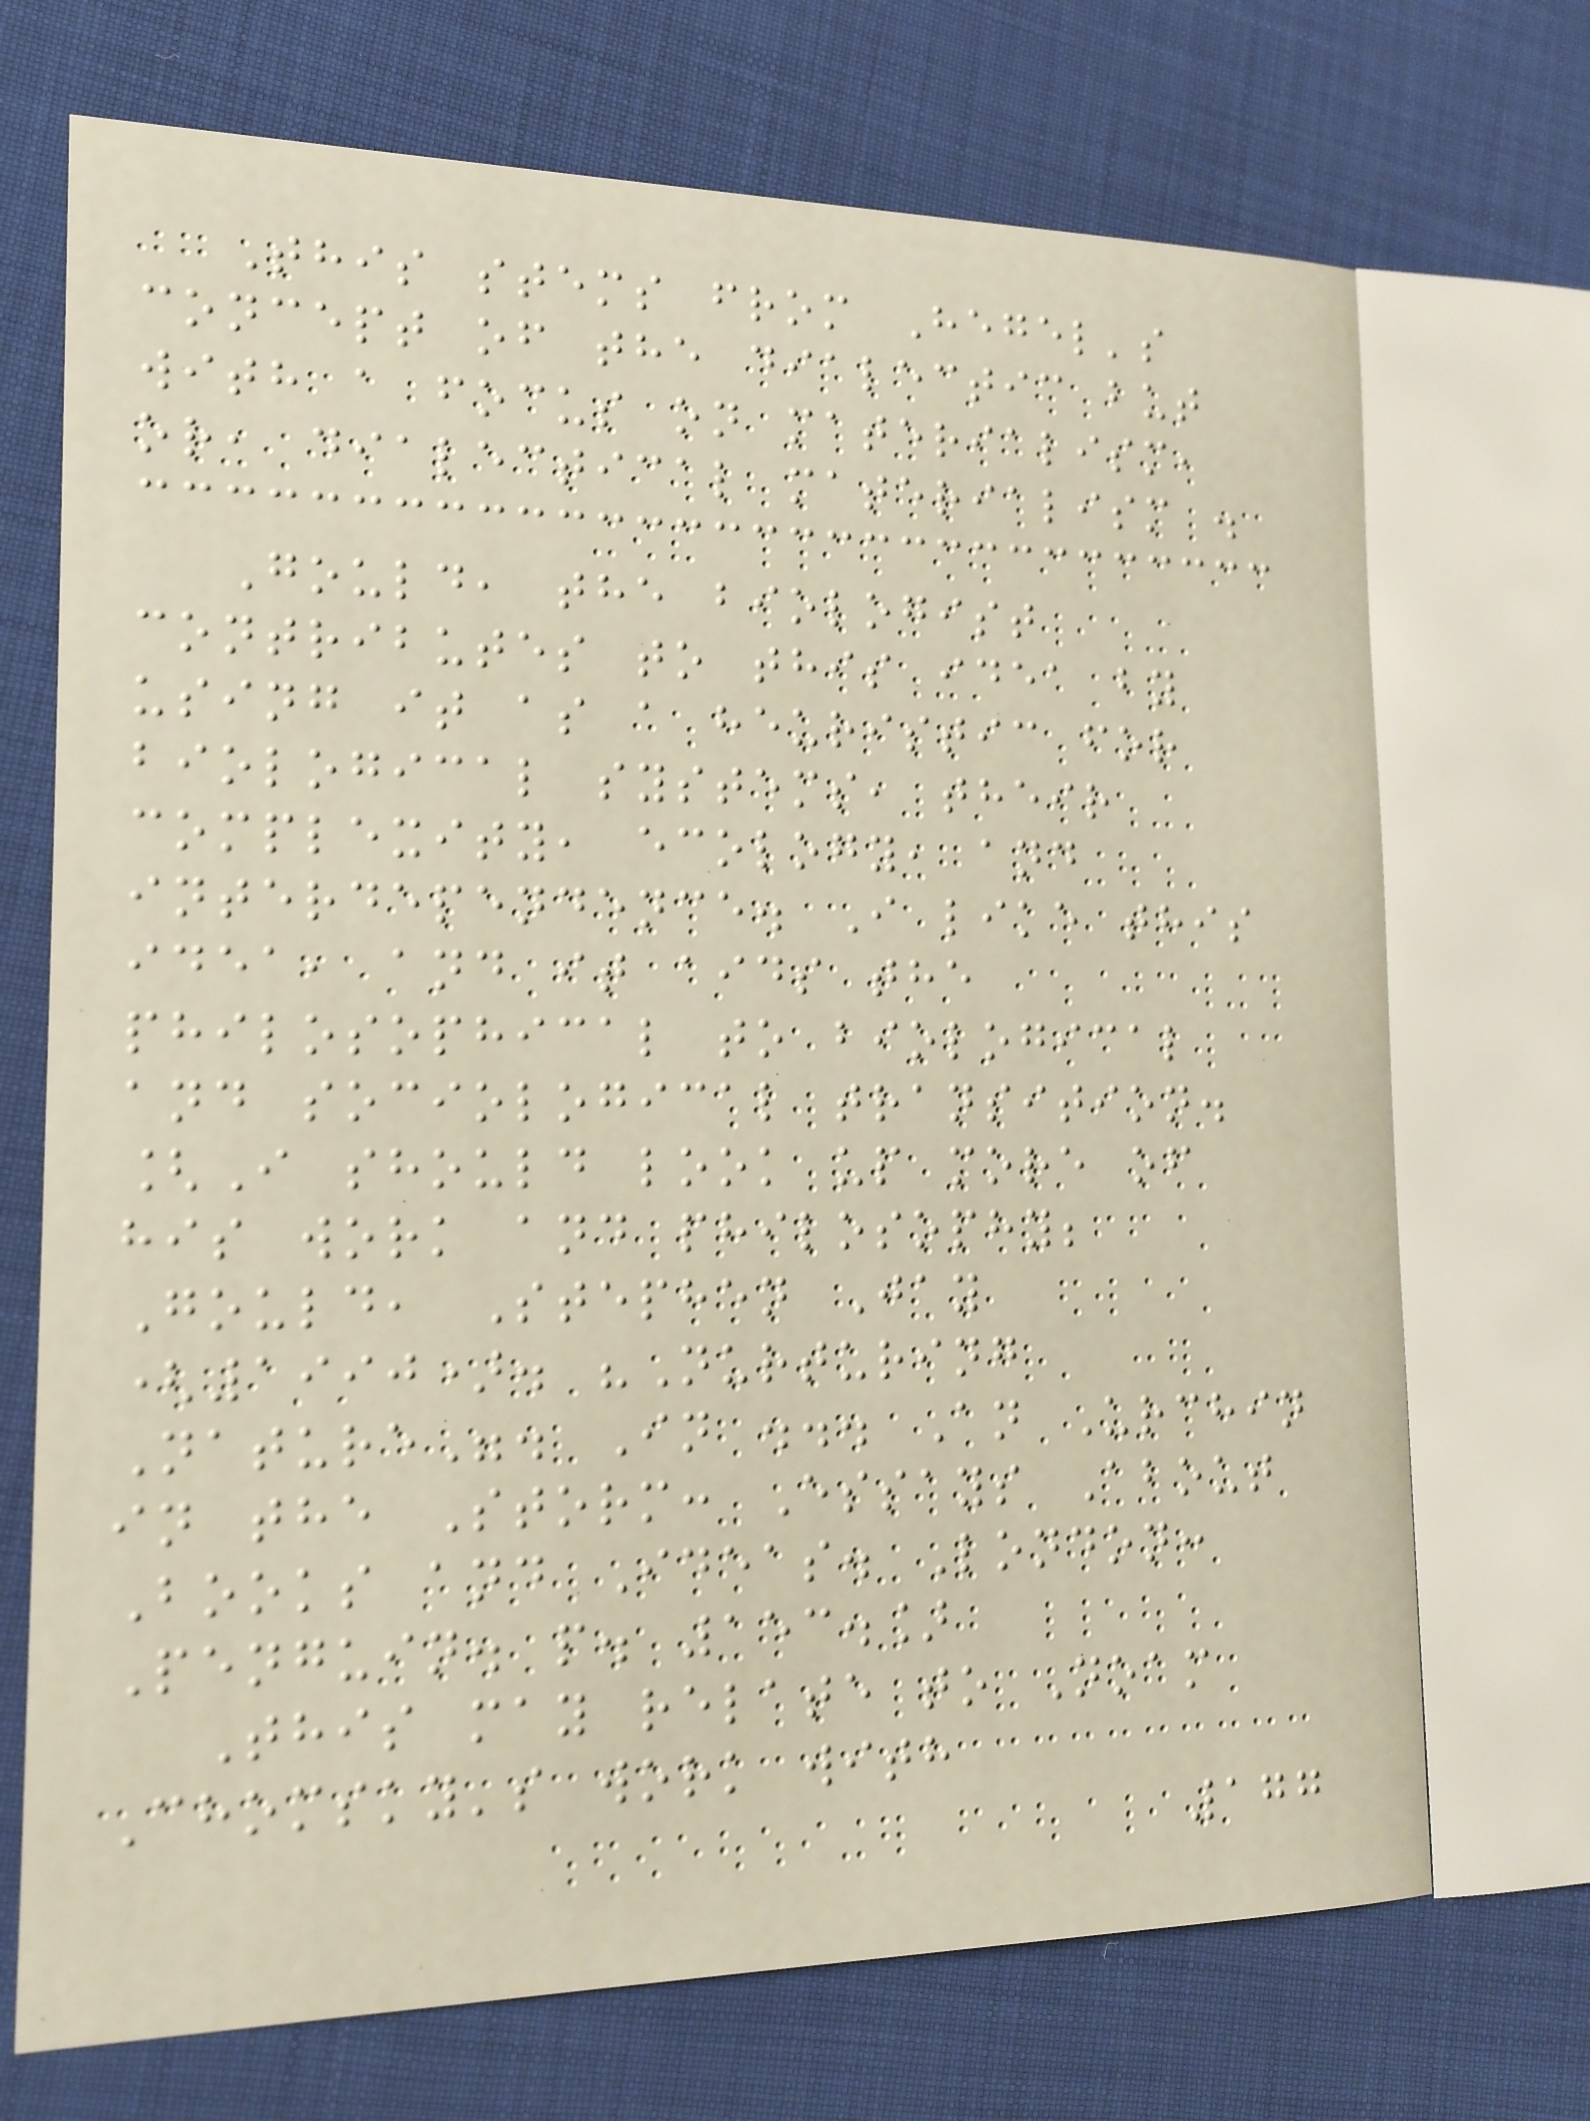This stems from Hegel's
concept of the dialectic but
with a focus on materialism,
or, dialectical materialism .
Gould, the biologist
contributes to this idea by
using it as a heuristic for
biological systems, their
complexity, ecology, and
interdependence. I like this
idea, and it aids the
philosophical to biological
and sociological transition.
[I should look up more of
his work and philosophy;
Gould, Stephen Jay
(1990). "Nurturing
Nature". In ... An Urchin
in the Storm: Essays About
Books and Ideas. London:
Penguin. p. 153.]
This may relate to Noam
Chomsky's work with
177
